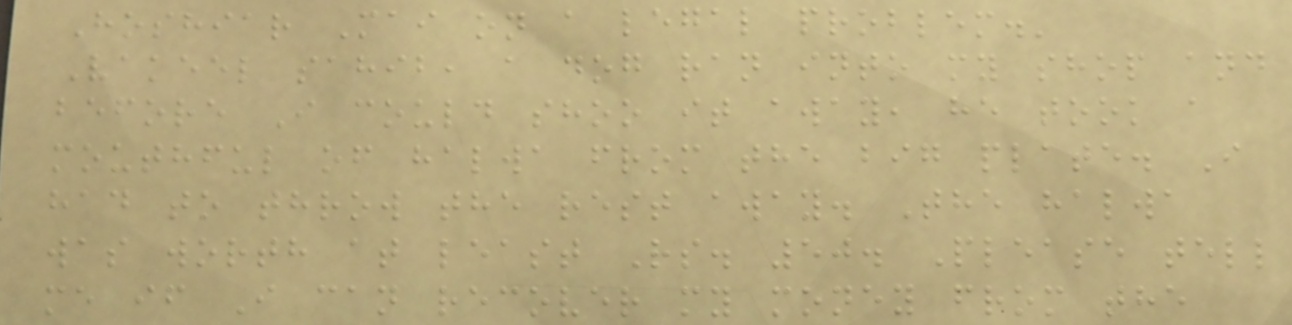Hoshiar Mai on a legal problem.'
Vakeel sahib, a dog ran into my shop and
before I could shoo it away, he took a
mouthful of halwa from the big plate. I
had to throw the rest away. The halwa
was worth at least Rs. 50. Please tell
me if I can recover my money from the
